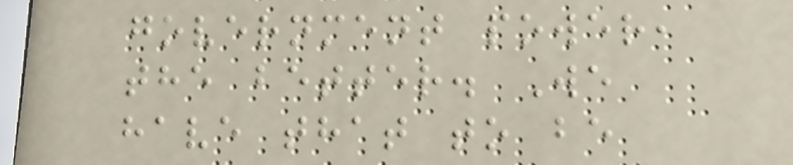government power,
the better. We
have that to be
